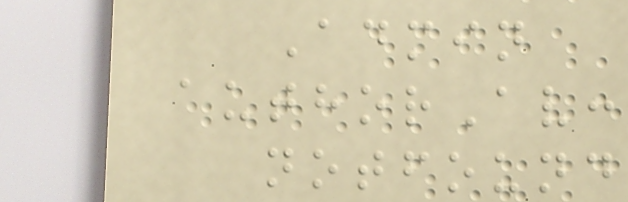Admin
authorAv:
notfound
